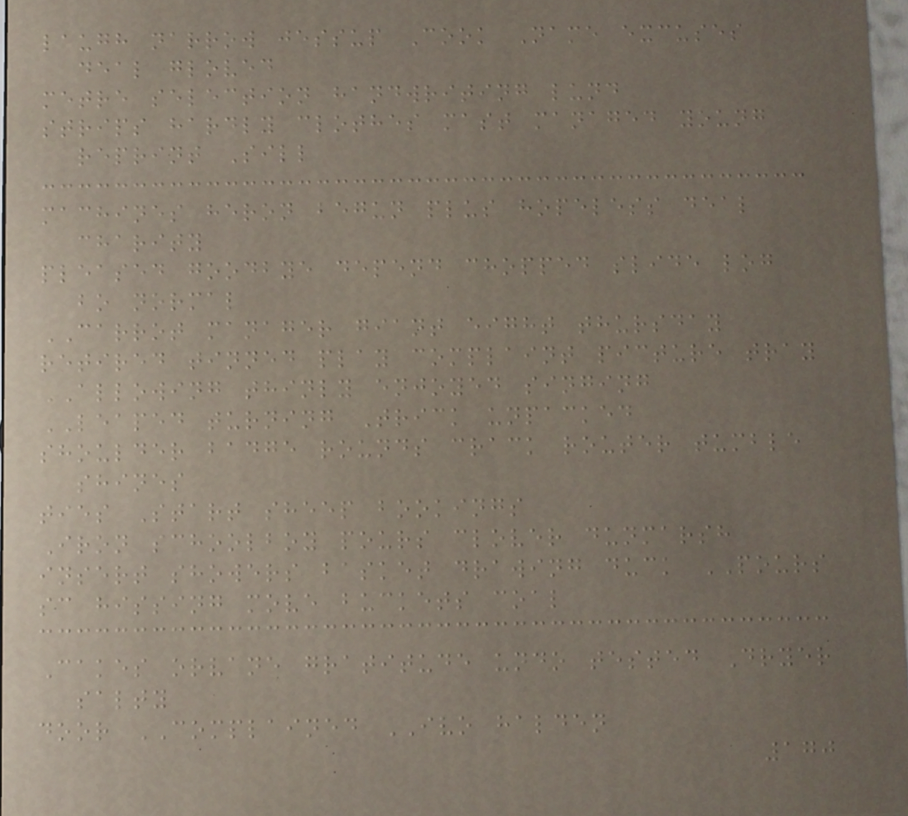laugh narrow jessup Cook Name excuses
deal gloved
metre selection handwriting lund
strips hardly clothes mast managed young
reprint Sill
machines heron begun plus hopeless deal
charity
pleased goodbye depend chopped slide log
bo normal
CARROT manager giant eight thursday
retired tinned play complaint picture tray
ALLOWING thinly enjoyed singing
LEAPED turning Trick unpacked
shoulder badge rounds crack router tumble
shines
ties Start sheep bookings
Iron schoolboy pours clover dunmarsh
insert showers basket drawing duck POURS
sc hissing move buckets coal
Cakes orvane gratitude undo tested Dryer
salty
door COMPLAINED IVO halden
170
